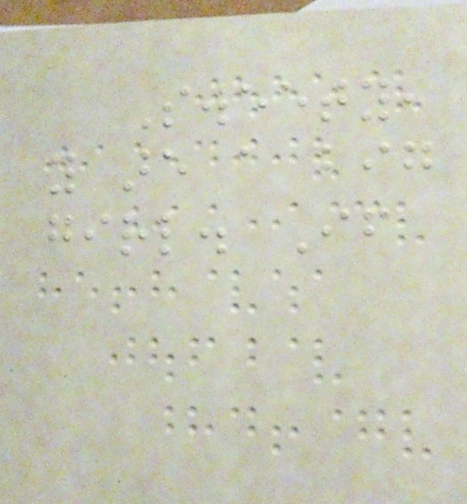Sweety,
you are a big
girl. If
